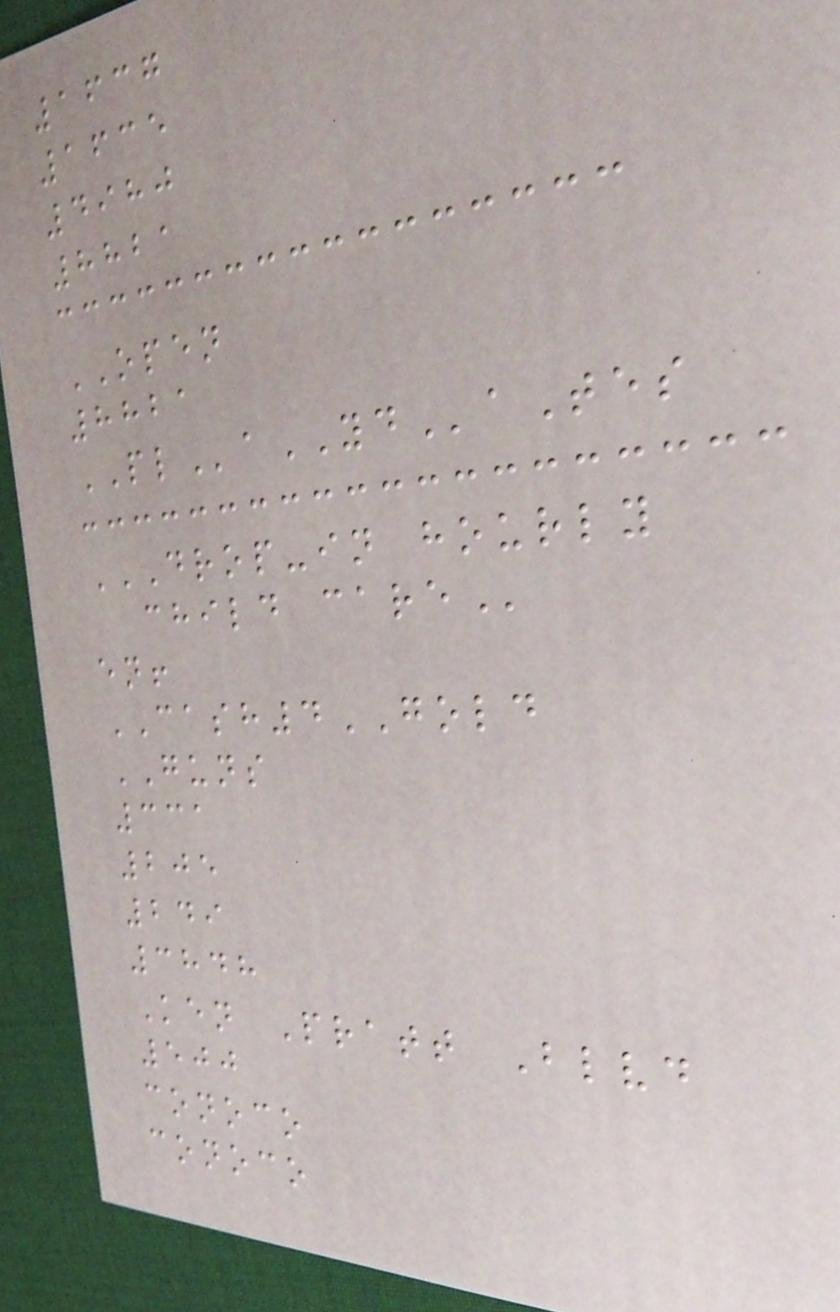1637
1635
4980
8821
OPEN
8821
PLaYDaTes
DROP-IN HOURLY
CHILD CARE
en!
CASH4GOLD
GUNS
331
205
249
3848
Ken Pratt Blvd
500
conoco
conoco
